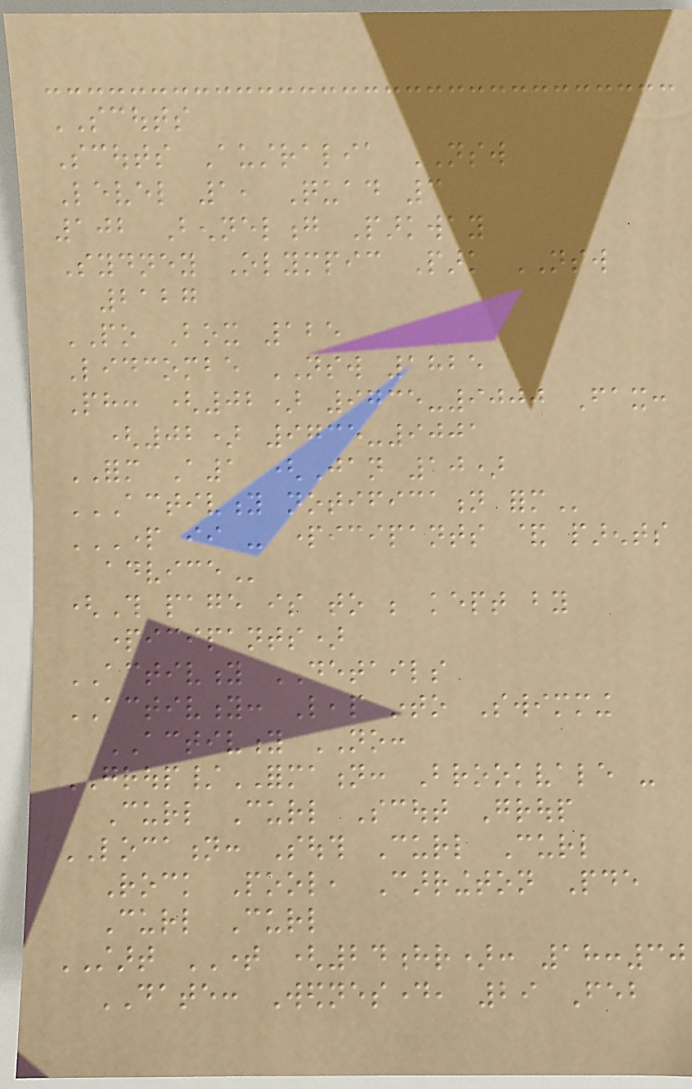SCOUTS
Scouts Australia NSW
Level 1, Quad 3
102 Bennelong Parkway
Sydney Olympic Park NSW
2127
PO Box 125
Lidcombe NSW 1825
Ph: (02) 9735-9000 Fax:
(02) 9735-9001
FORM A1 (Jan 10)
ACTIVITY NOTIFICATION FORM
PART II - PARTICIPANTS & PARENTS
ADVICE
(This page is to be kept by
participants)
ACTIVITY DETAILS
ACTIVITY: Leap into Swimming
ACTIVITY NO:
GROUP/FORMATION: Brookvale -
Curl Curl Scout Group
LOCATION: South Curl Curl
Rock Pool, Carrington Pde
Curl Curl
START TIME (24hr): 18:30
DATE: Wednesday, 29 Feb
